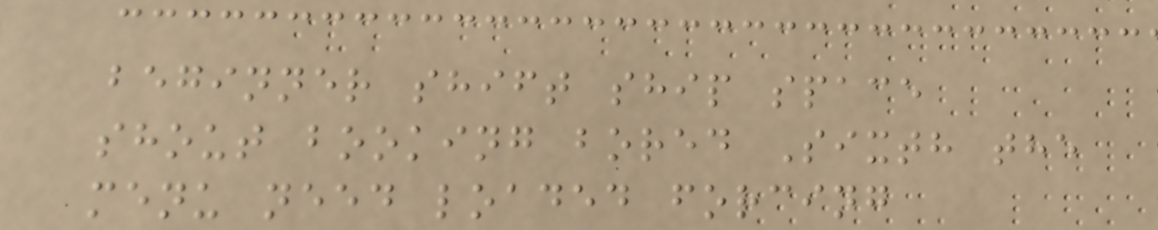beginner shift ship space
shout booking bored Sixth the
menu need loaded forcing
